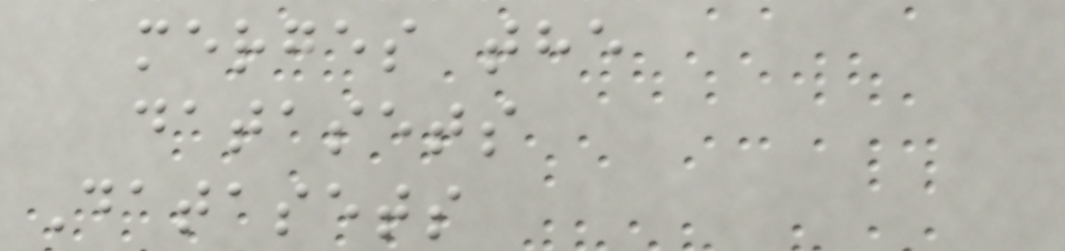merges the
datasets
Datasets
